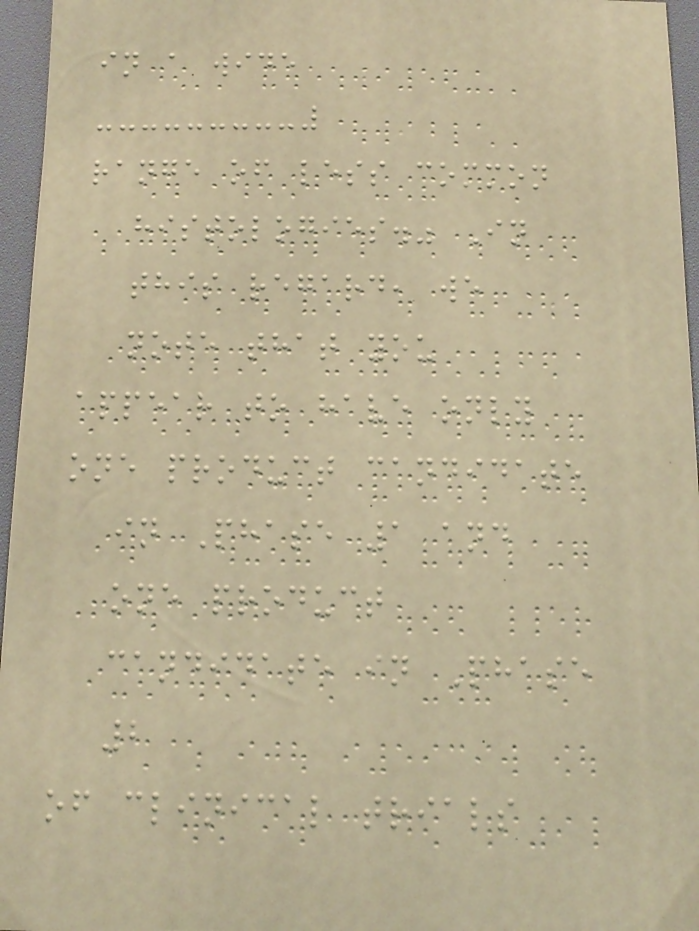in a wide
range of less common
histologies." In
this regard, we
note that you
appear to have only
one product candidate
in Phase 1 and
one product
candidate in Phase
2
of clinical trials
